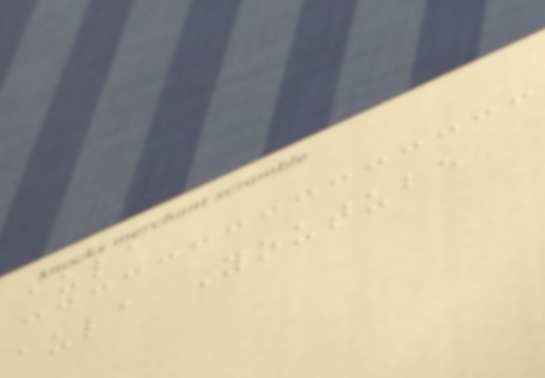aula
aula Youtube
